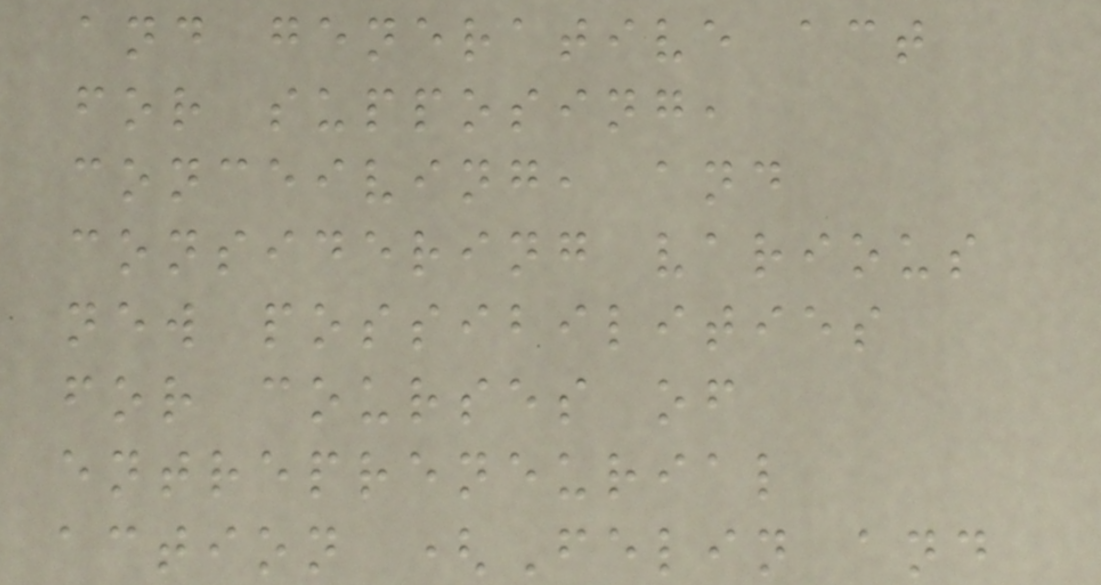and generative act
for supposing,
conceiving, and
considering various
new possibilities
for courses of
entrepreneurial
action (Felin and
